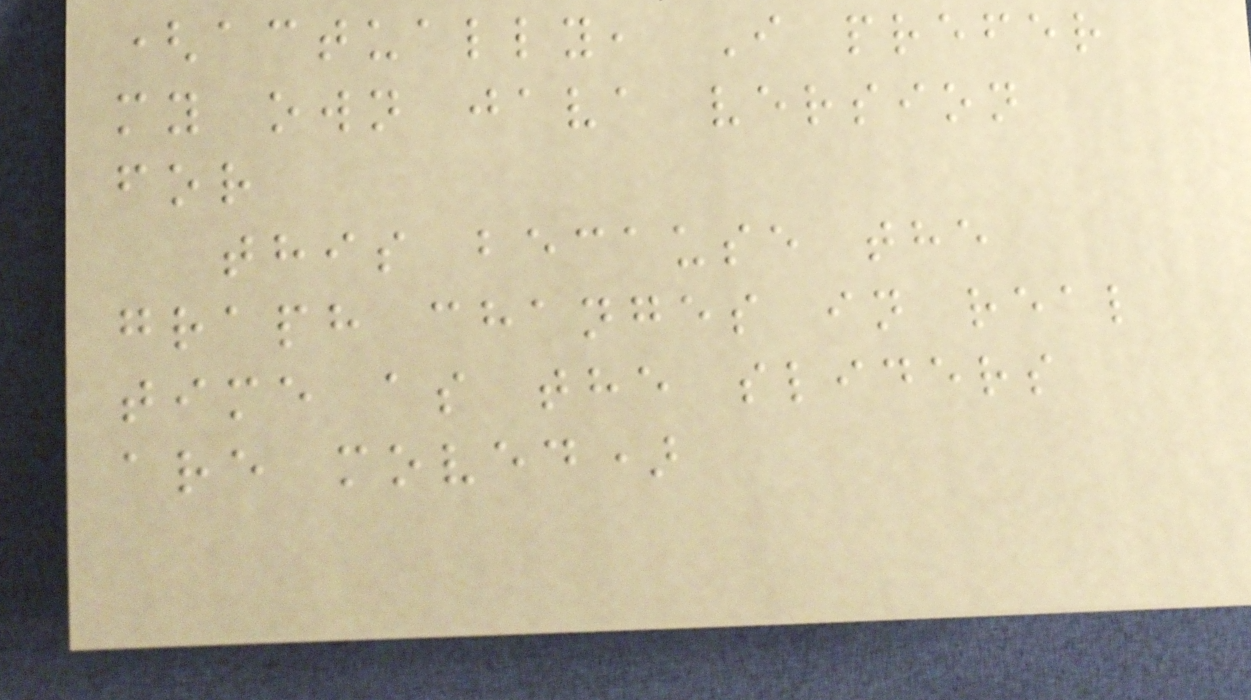(actually, I prefer
my own java version
for
this because the
graph changes in real
time as the sliders
are moved)
